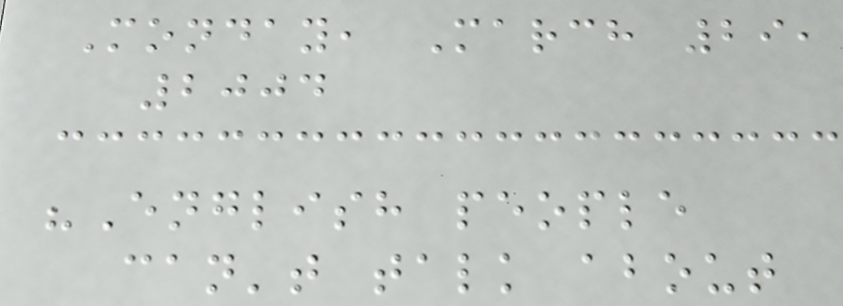Monday, March 29,
2004
"English people
can't talk about
